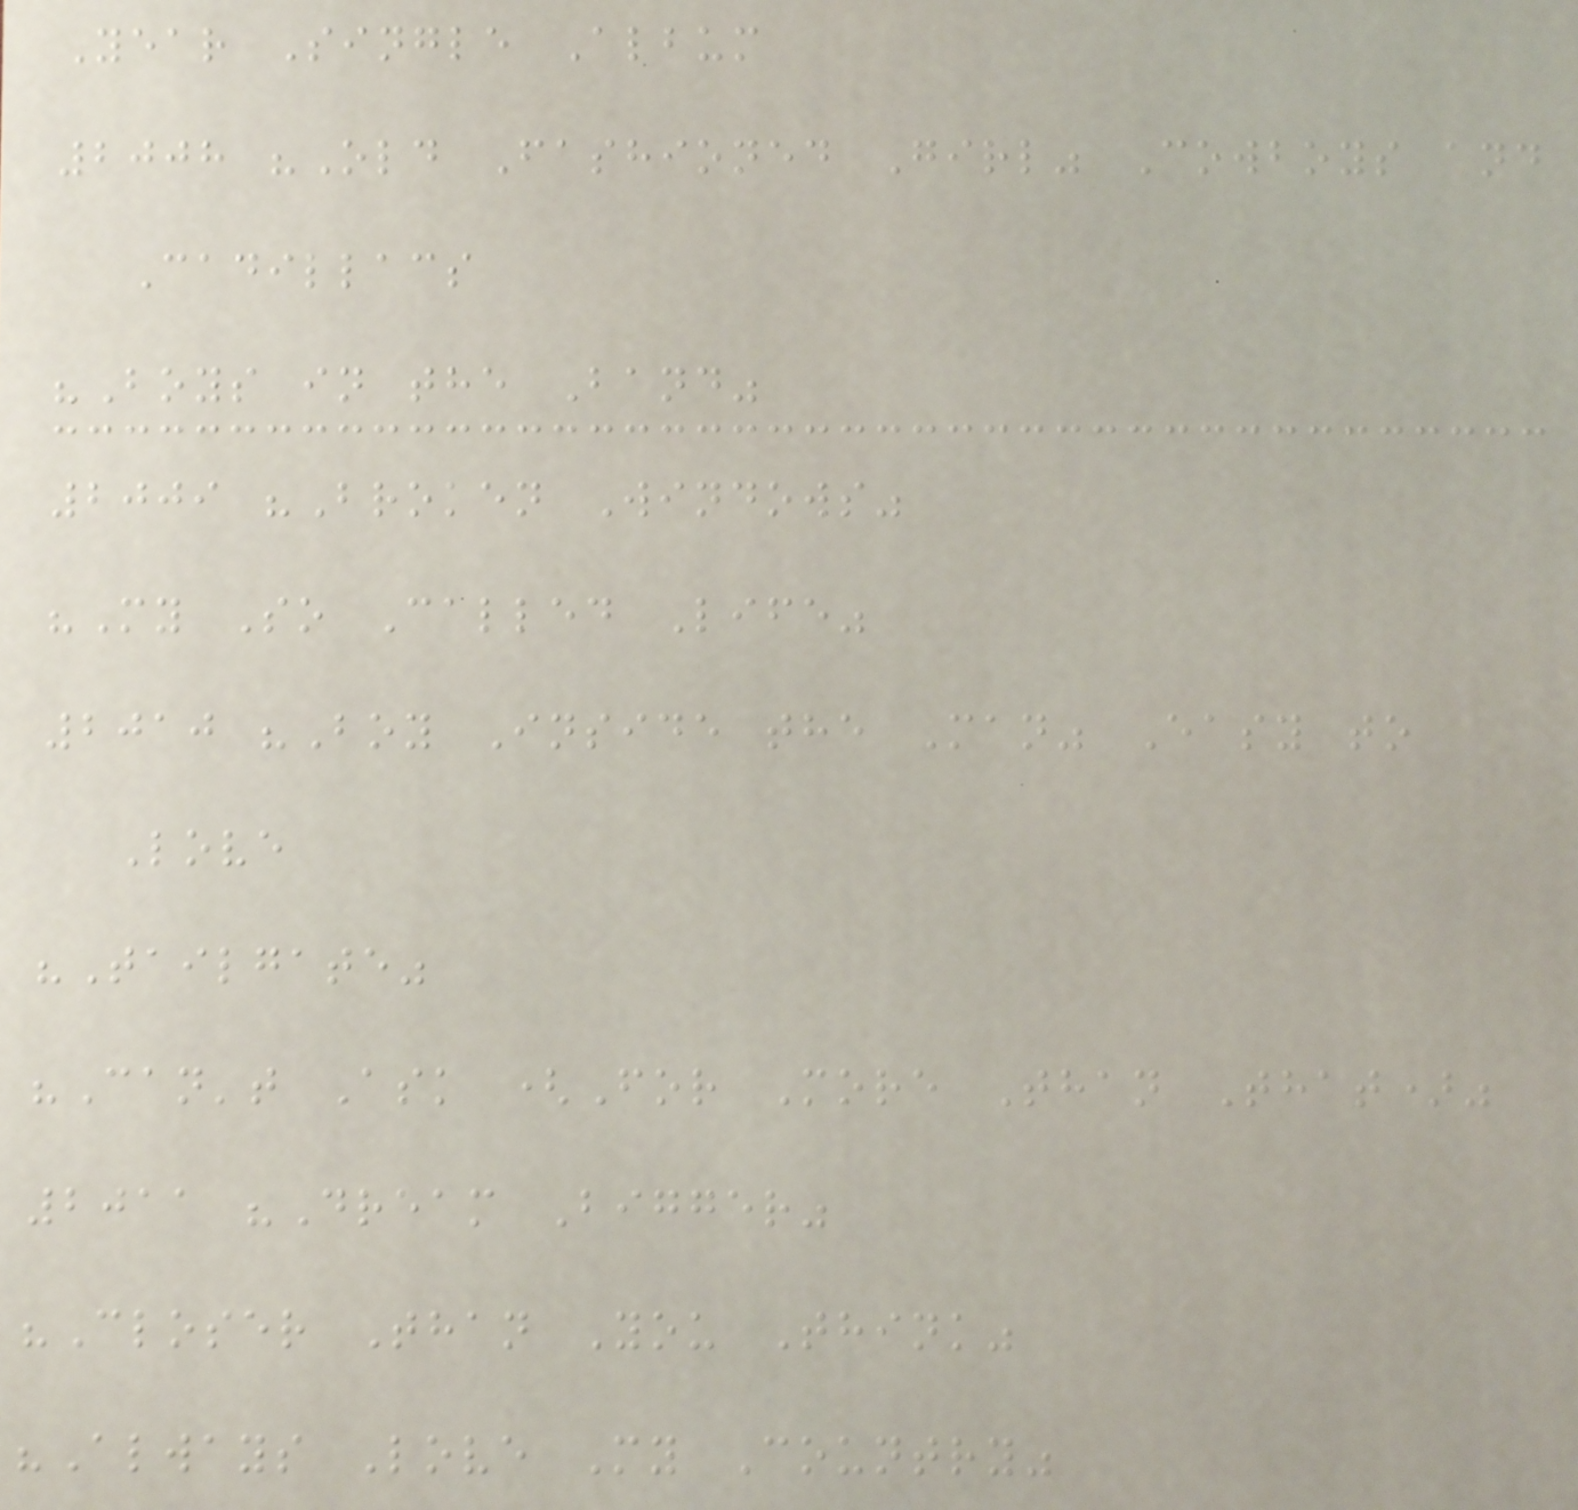Year Single Album
2008 "Old Fashioned Girl" Cowboys and
Cadillacs
"Boys in the Band"
2009 "Broken Windows"
"My So Called Life"
2010 "Boy Inside the Man" Easy to
Love
"Tailgate"
"Can't Ask (For More Than That)"
2011 "Dream Bigger"
"Closer Than You Think"
"Always Love My Country"
